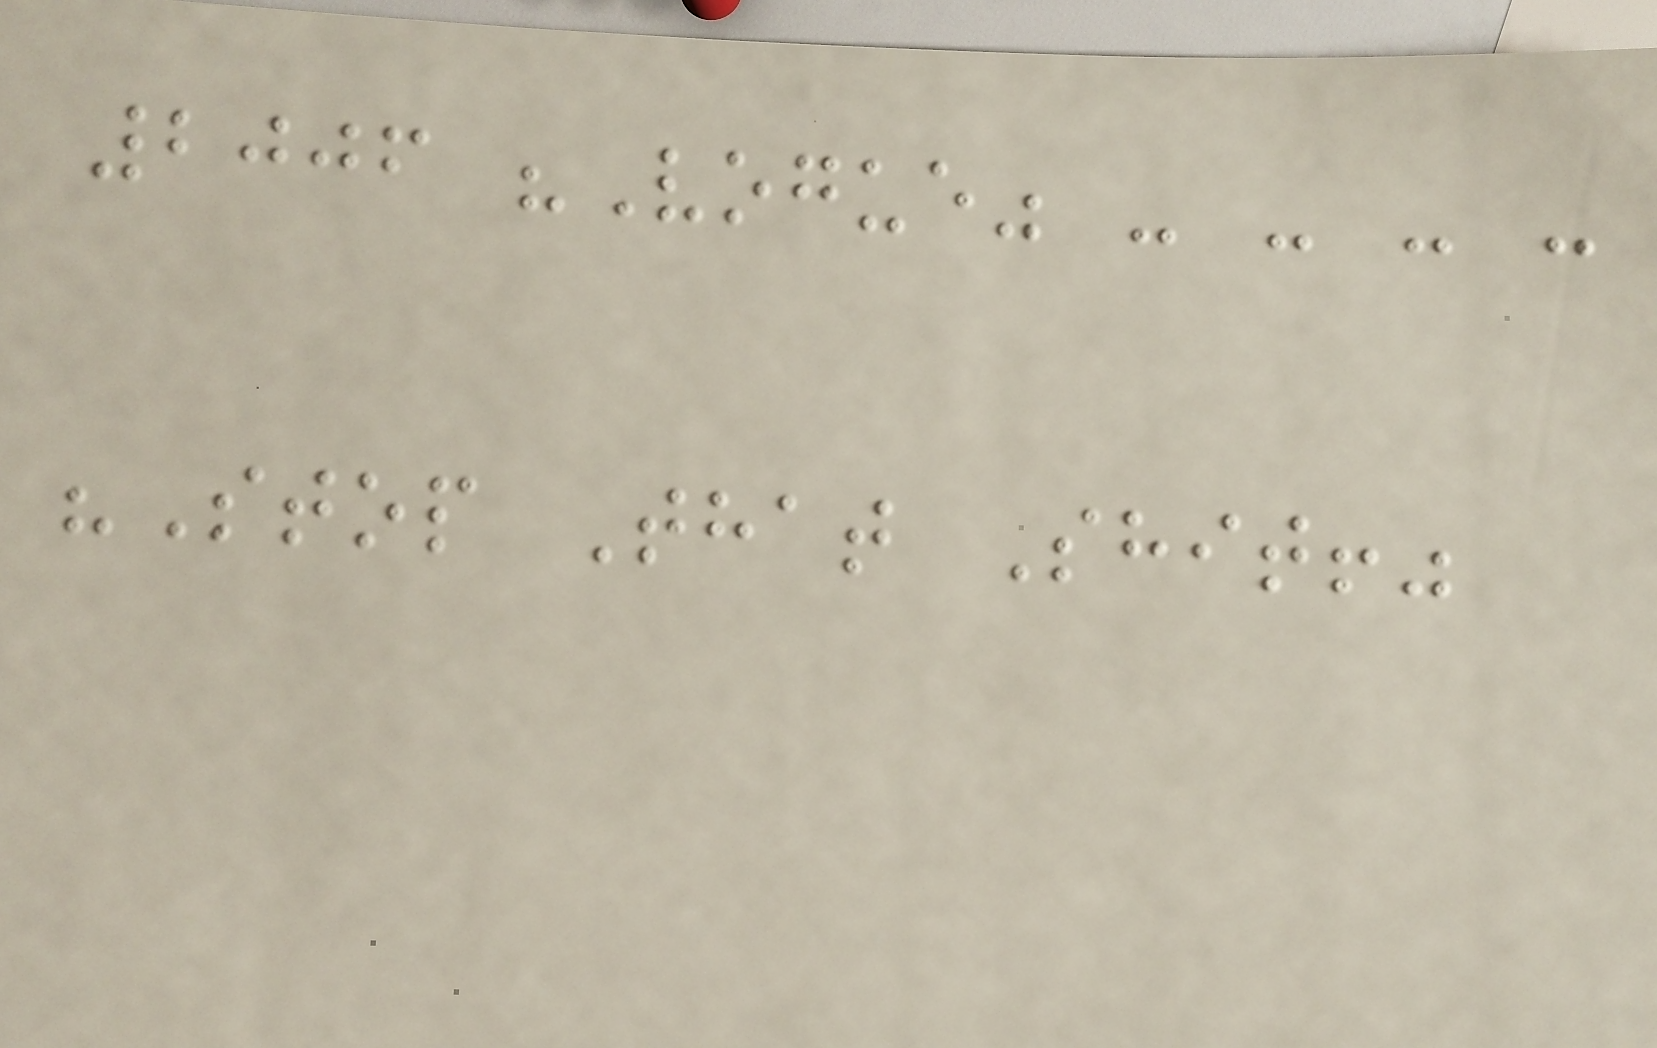2006 "Vogue" - - - -
"Stop That Shit!"
